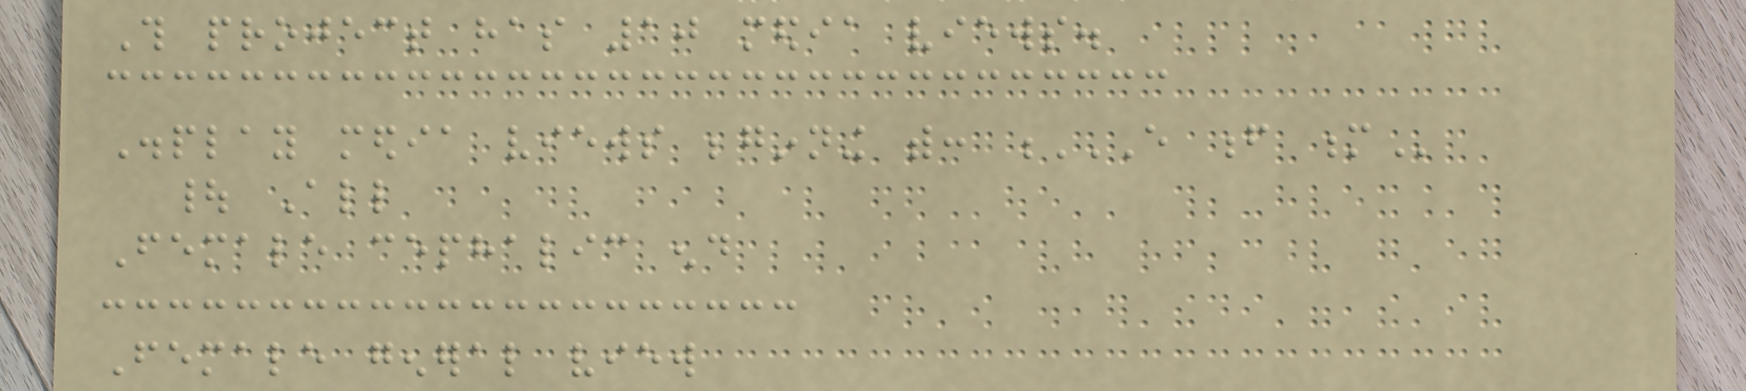This project has 10 media views.
Display media views beginning with: E F M
| All
Female cephalic end
Female general view
